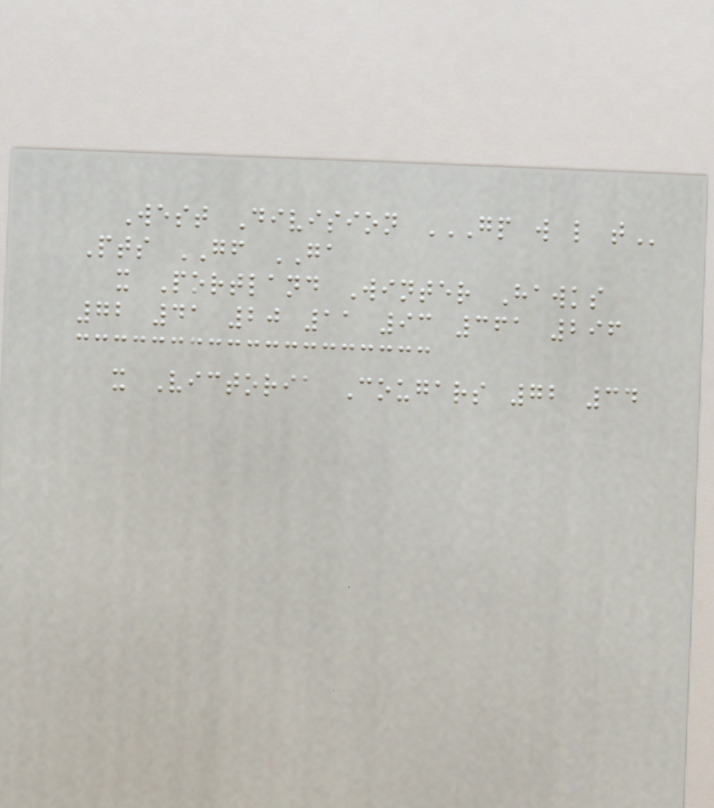West Division GP W L T
Pts GF GA
x Portland Winter Hawks
72 41 20 11 93 361 296
x Victoria Cougars 72 34
